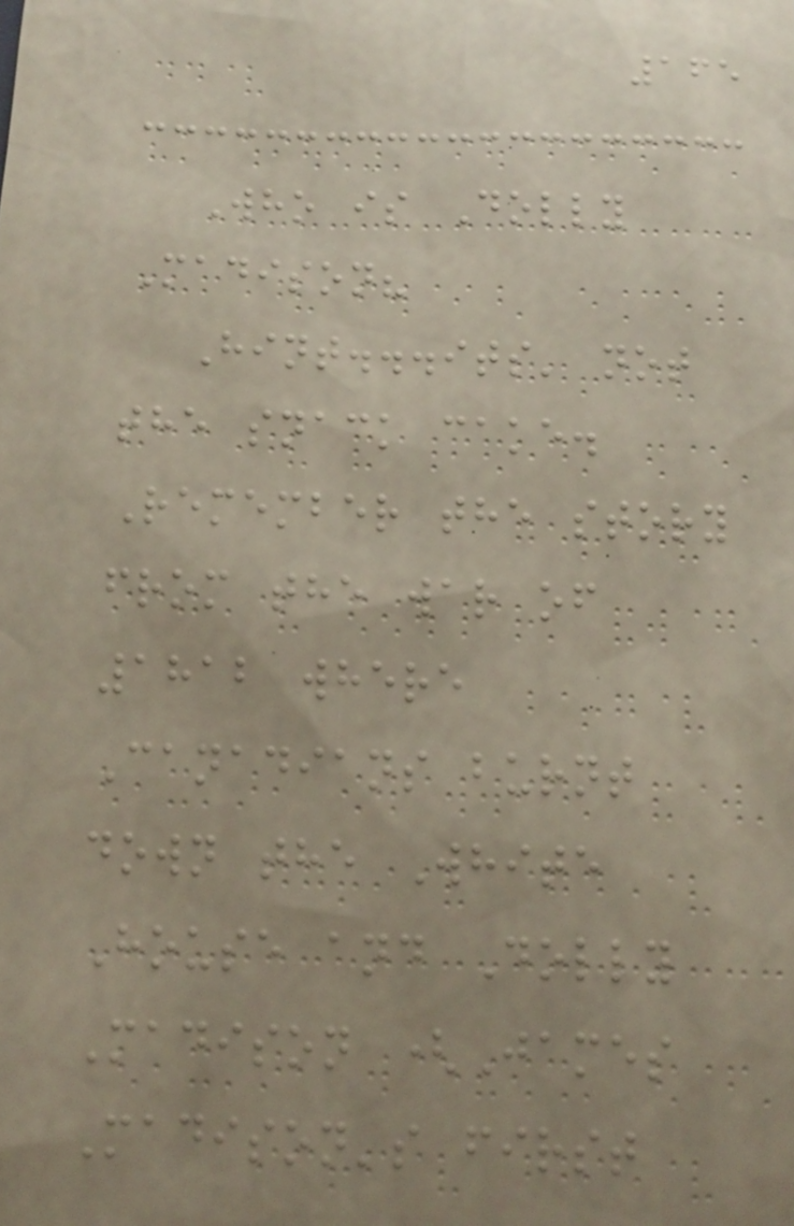165
Who is Dolly
Madison?
Hint...its' not
the snack cake.
Remember the story
from the war of
1812 where
Canadians burnt
down the White
House and Dolly
Madison (James
Madison's first
